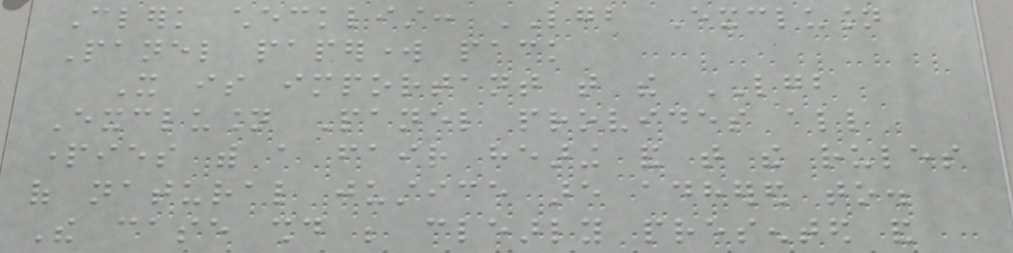Clerk checklist: LGB Exclusion
Panel paperwork pack
It is important that the LGB
Exclusion Panel provides all
parties with a fair hearing and that the rules
of natural justice are adhered to.
The case should be clearly presented and
